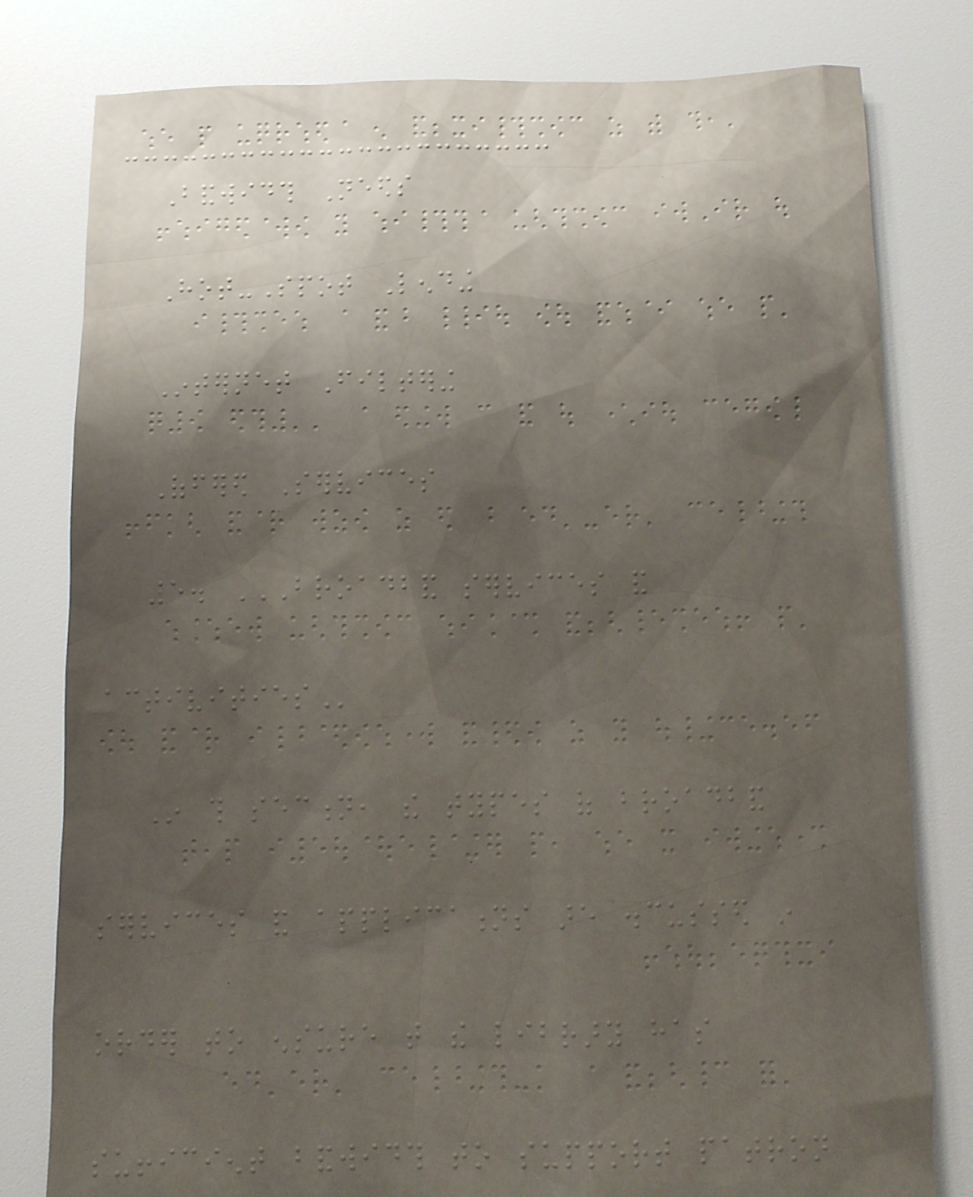Bandwidth Needs
Hot-Spot Lending
Internet Filtering
Offered Services
5. BROADBAND SERVICES AND
ACTIVITIES
In this section, the types of broadband
services and applications are discussed in
order to ensure that the library has
sufficient bandwidth to support patron
